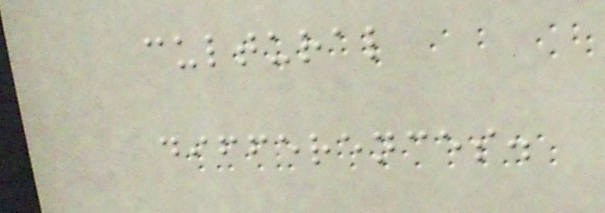cultural
differences.
